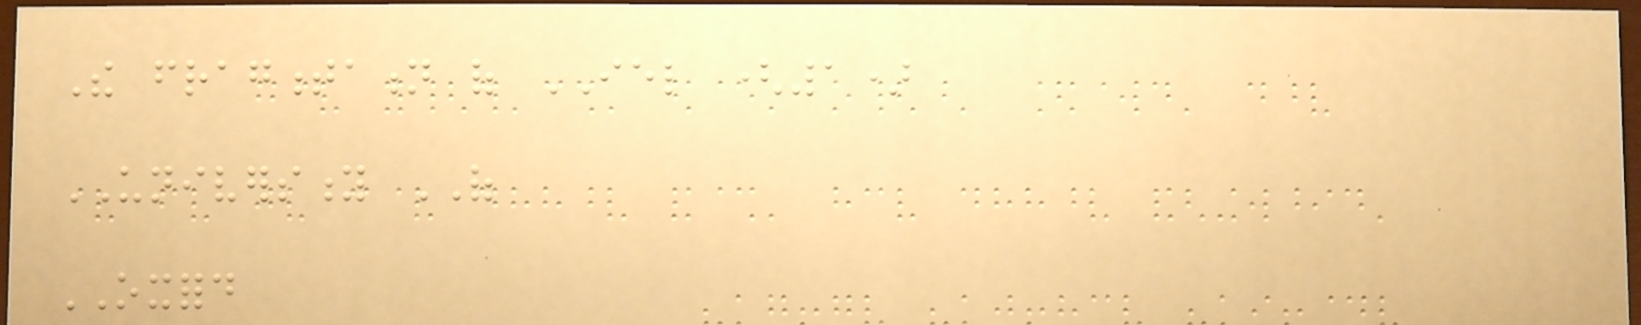The fragmentation of IEL (1)
UNIVERSITY OF
OXFORD
